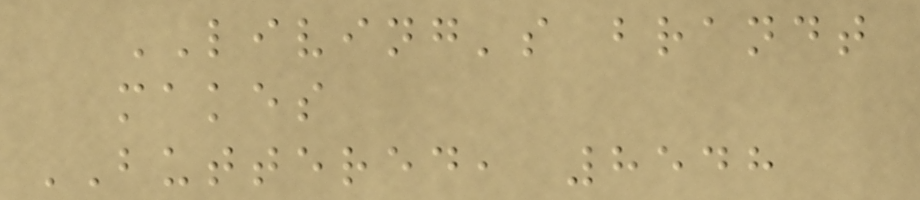LIVING's brandt
makes
BUTTERED, 8548
